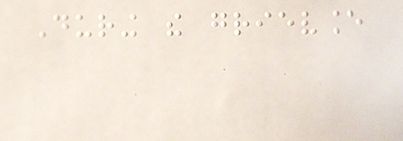During the grievance
